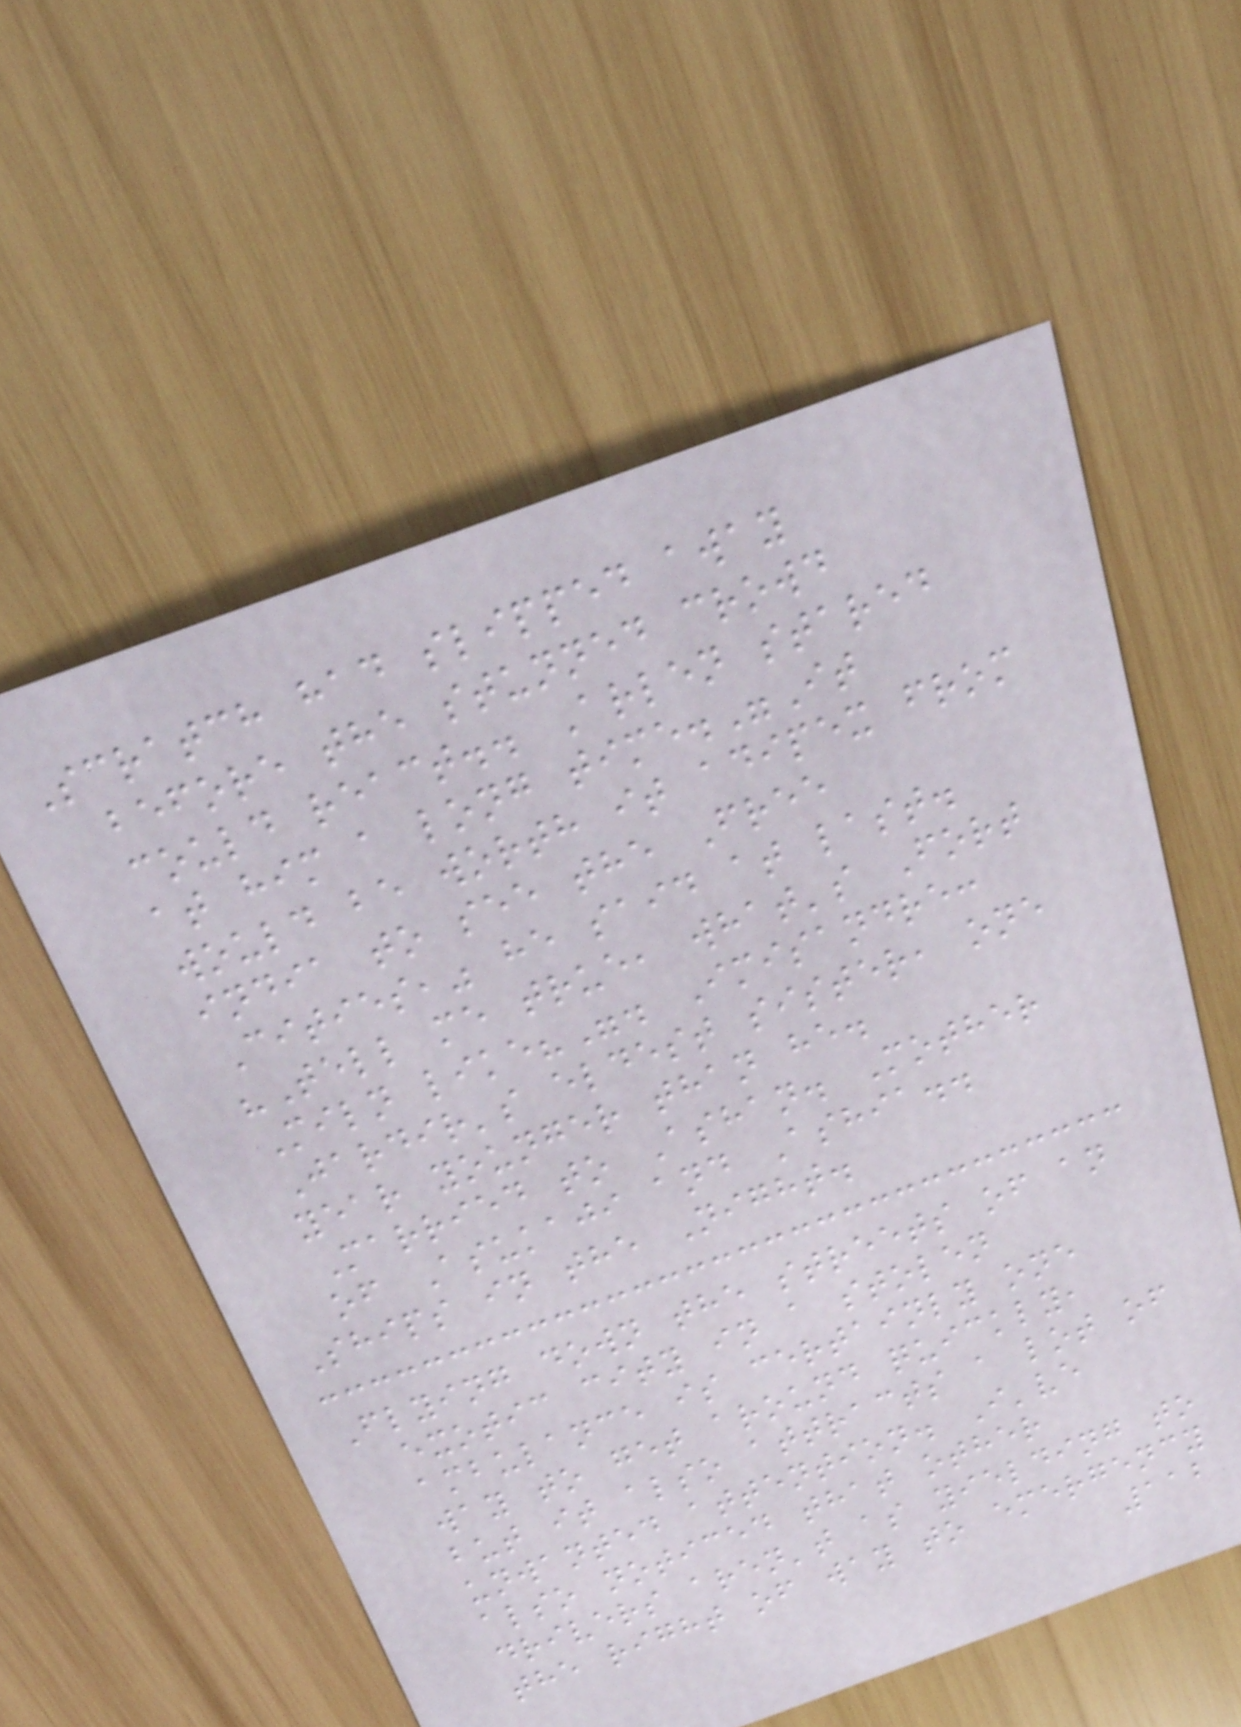Scratch had slipped away
before the stunned crowd
could react.. Arlen stared
at him a long time."It
would be worth it adipex from
india to see the Free
Cities," he said at last.
"Tell me true, what's Fort
Miln like?". Imisandre:
Jardir's eldest sister, one
year younger than he.
Married to Ashan. Mother
of Asukaji and Ashia..
Ships in the Night.
Flying down the streets of an
exotic city in a stolen
ambulance is certainly one
way to get around quickly,
but it also attracts a lot of
unwanted attention. I've
also noticed that other
drivers aren't as yielding to
the right of way to emergency
112
